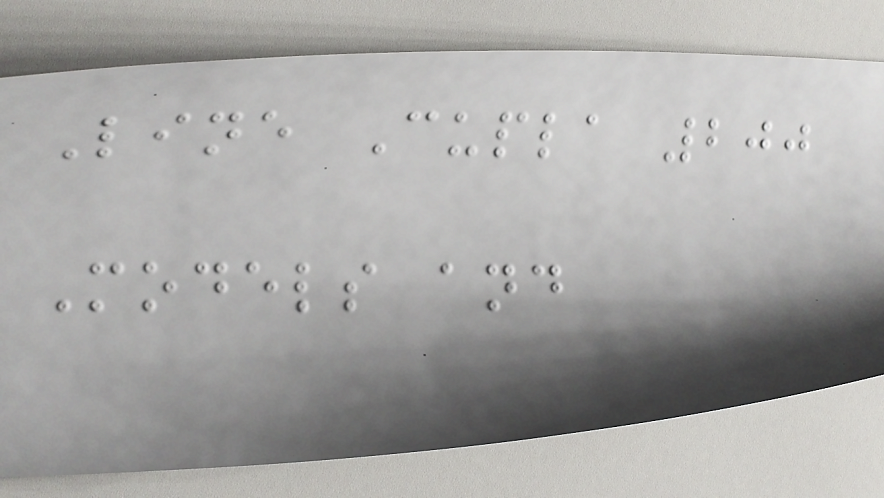Line Cupla 200
Models and
